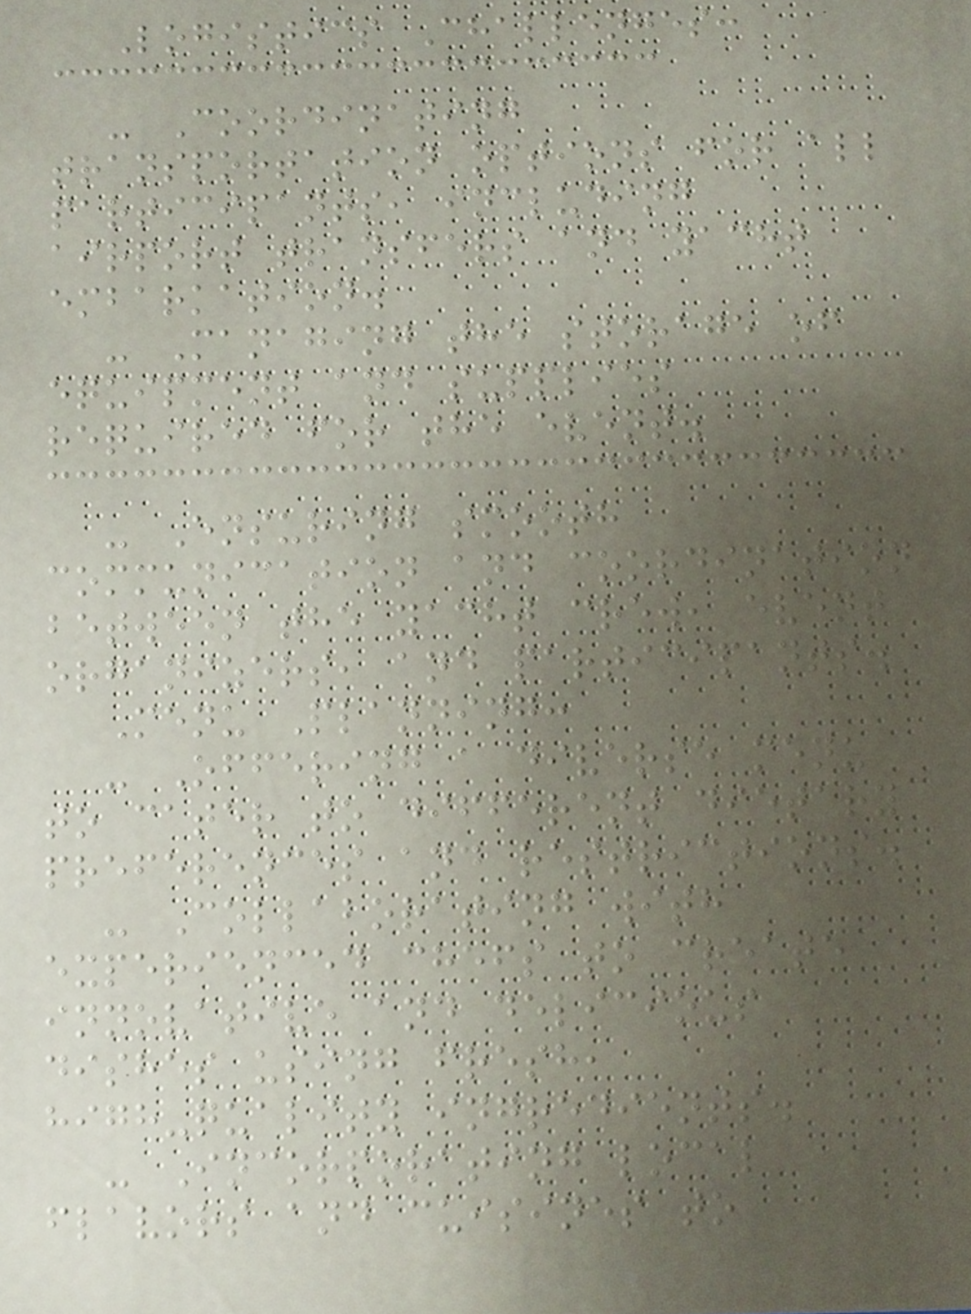Logistics Challenges:
- Coordinating
transportation options for all
participants, including
airport transfers and yacht
embarkation.
- Managing the storage of
equipment and supplies
required for the event.
- Ensuring smooth
communication and coordination
between the yacht crew, event
organizers, and participants.
Menu Planning:
- Offering a diverse menu
to cater to different dietary
preferences and restrictions.
- Collaborating with
experienced chefs to create
innovative and delicious
dishes using fresh,
high-quality ingredients.
- Incorporating local
flavors and cuisines to
